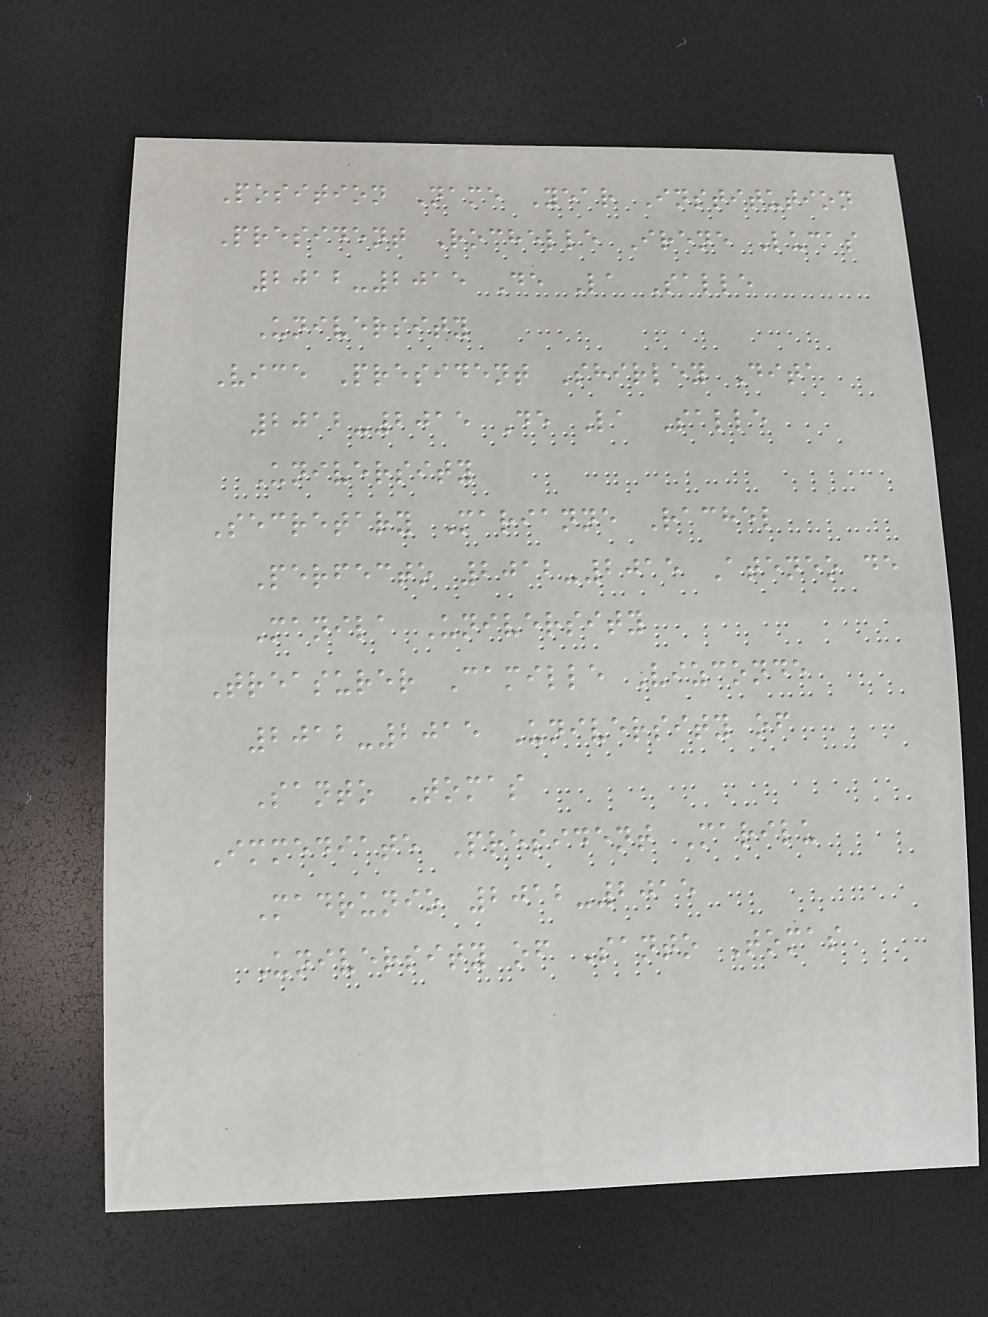Position Name Year Institution
President Rochelle Irene Lucas
2012-2015 De La Salle
University
Vice President Shirley Dita
2012-2015 De La Salle
University
Secretary Marianne Rachel
Perfecto 2012-2015 Ateneo de
Manila University
Treasurer Camille Vizconde
2012-2015 University of
Santo Tomas
Immediate President Marilu
Madrunio 2012-2015
University of Santo Tomas
